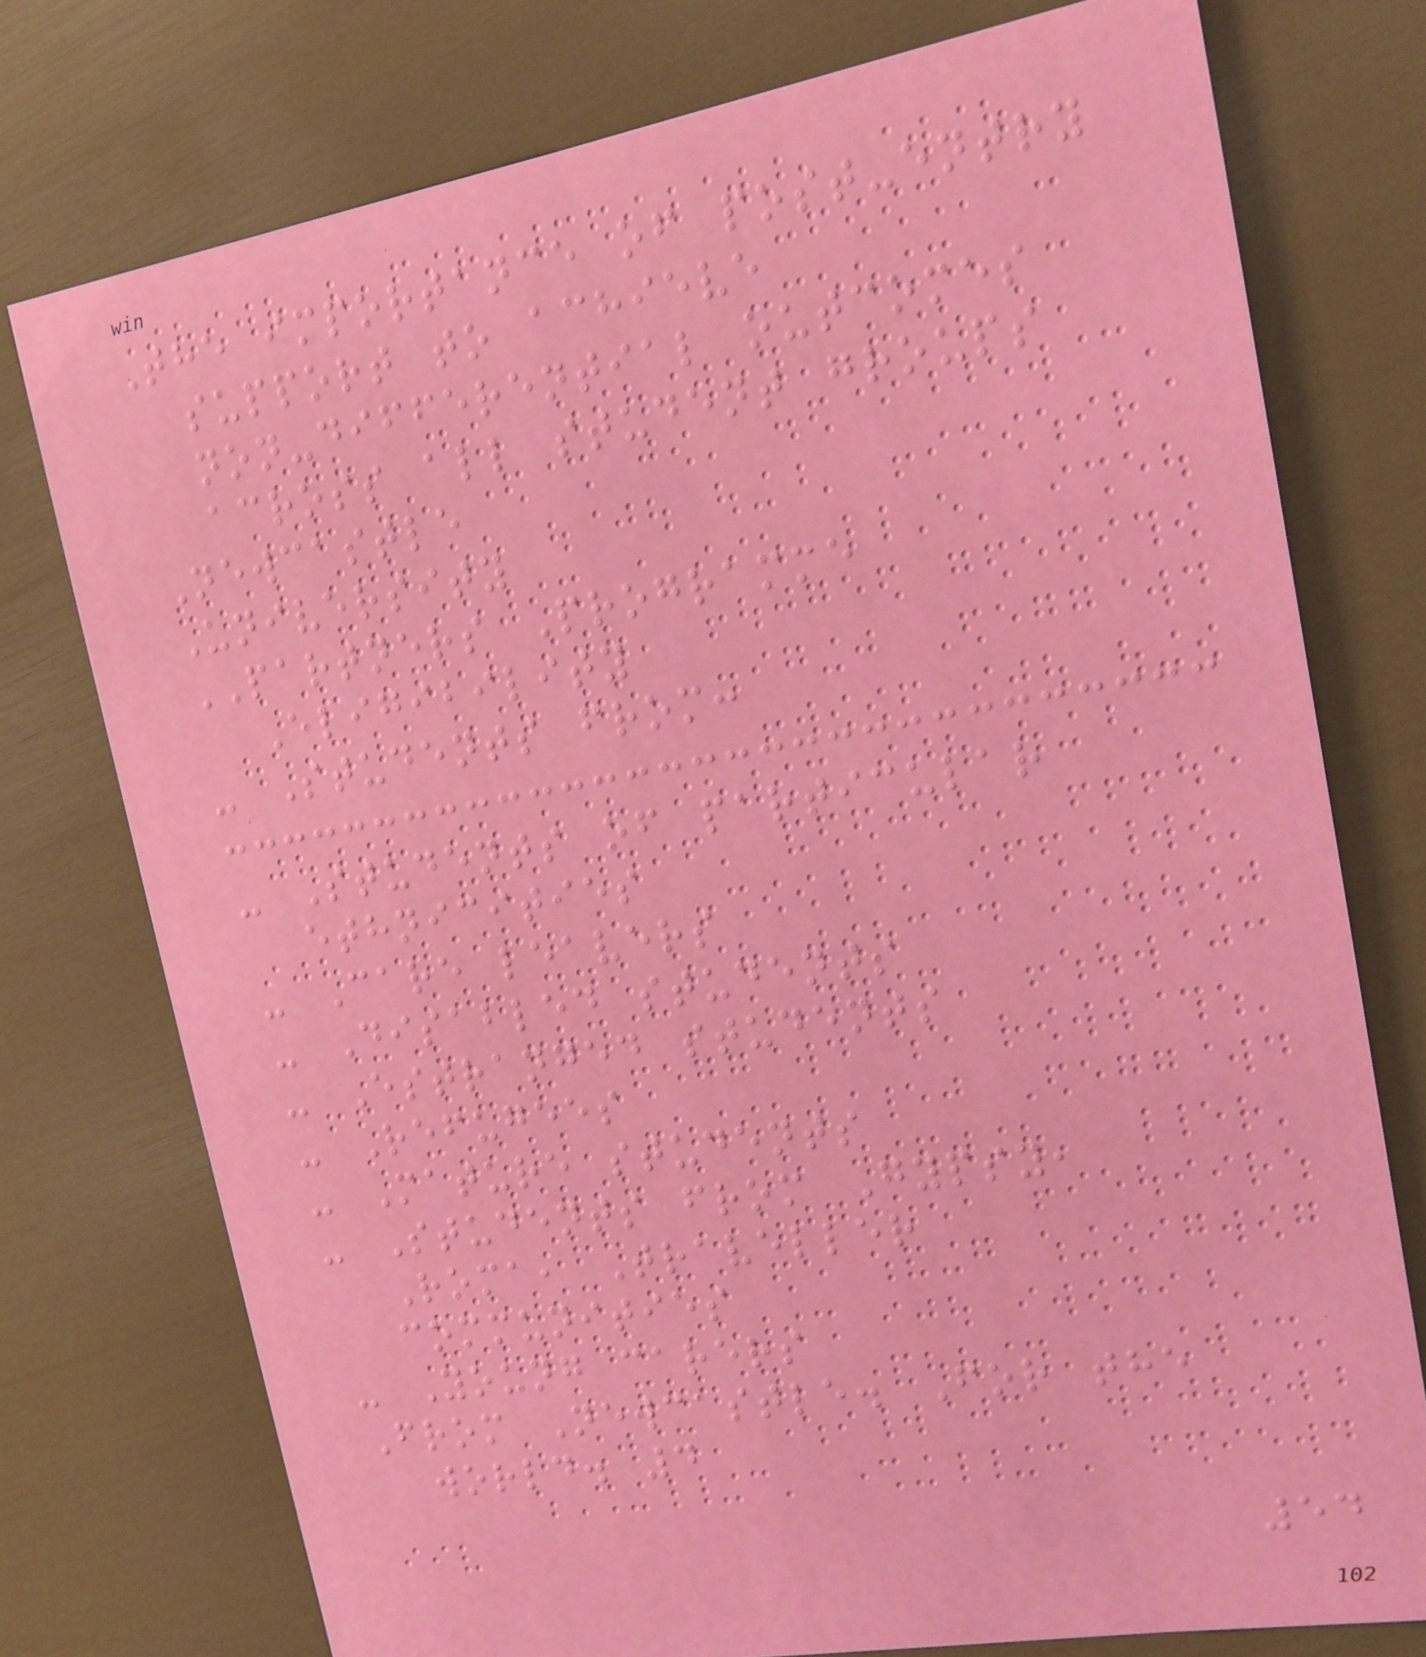The importance of post-entry
support to achieve
non-differential outcomes
across all student groups
Newcastle
University
PARTNERS Programme
Eligibility
- Students from:
- Students of particular
ethnicities
- Care leavers
- Disabled students
- Estranged students
- Refugees
- Mature students
- Students from Gypsy,
Roma, Traveller
communities
- Young carers
From Newcastle. For the
world. 4
54
